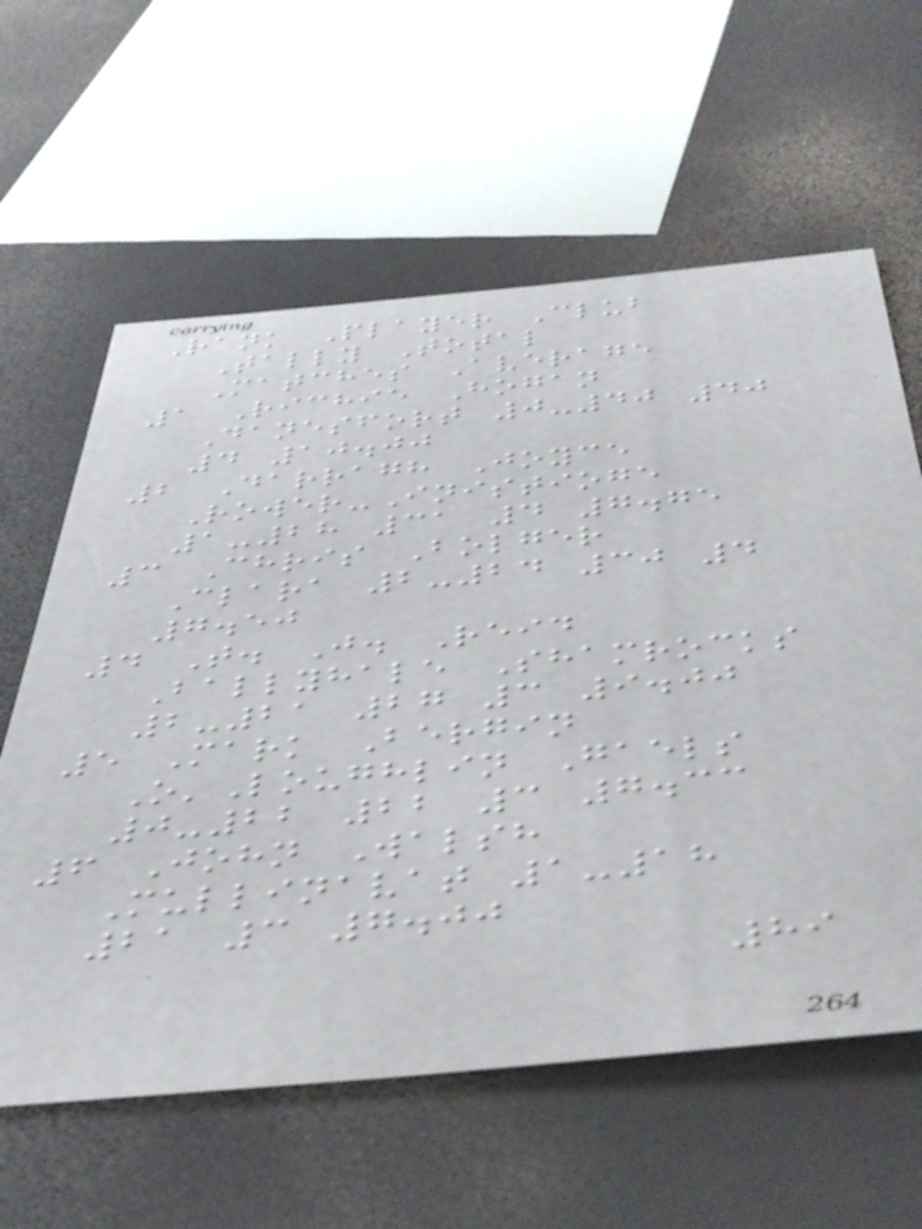Rank Player Club
Tally Total
Matches Average
1 Richie Hogan
Danesfort 0-40 40
4 10.00
2 Darragh Joyce
Rower-Inistioge
1-28 31 4 7.75
3 Chris Bolger
Clara 2-24 30 4
7.50
4 T. J. Reid
Ballyhale Shamrocks
2-21 27 3 9.00
5 Mark Bergin
O'Loughlin Gaels
0-22 22 3 7.33
6 John Walsh
Mullinavat 1-18
21 3 7.00
89
